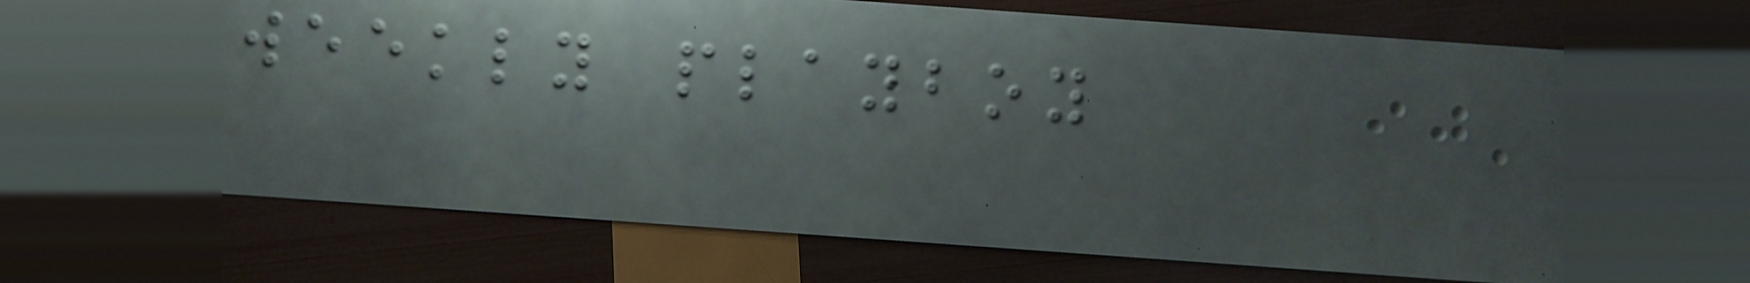weekly playboy
